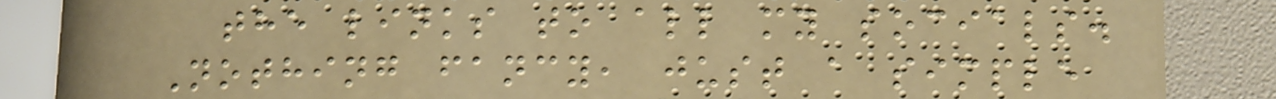the links to all my socials.
Nothing fancy, just a simple
